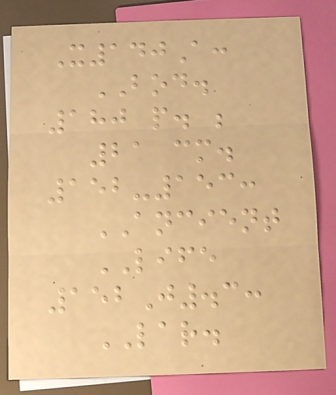X140A:
BOD.
180 p. ;
21 cm.
152-153:
ANCIENT
LIFE
152J.3:
LAR.
